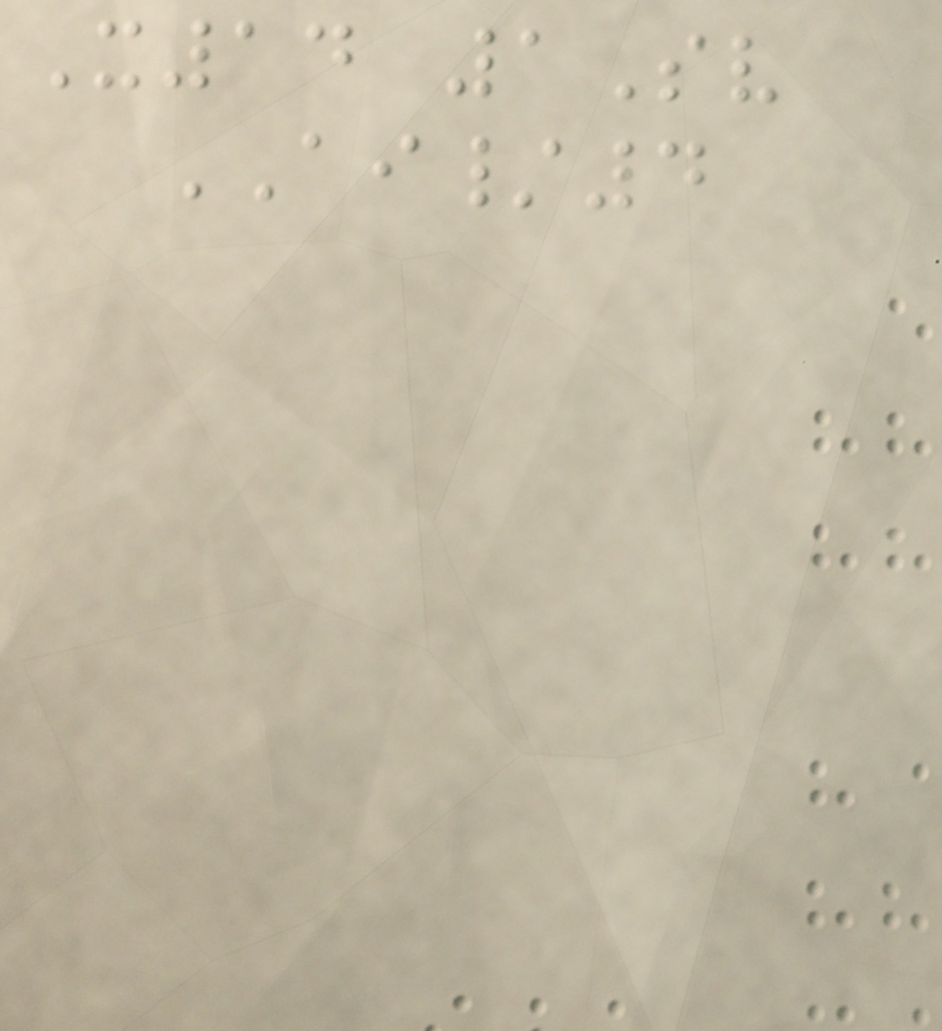X14 1Sv
AI/4
